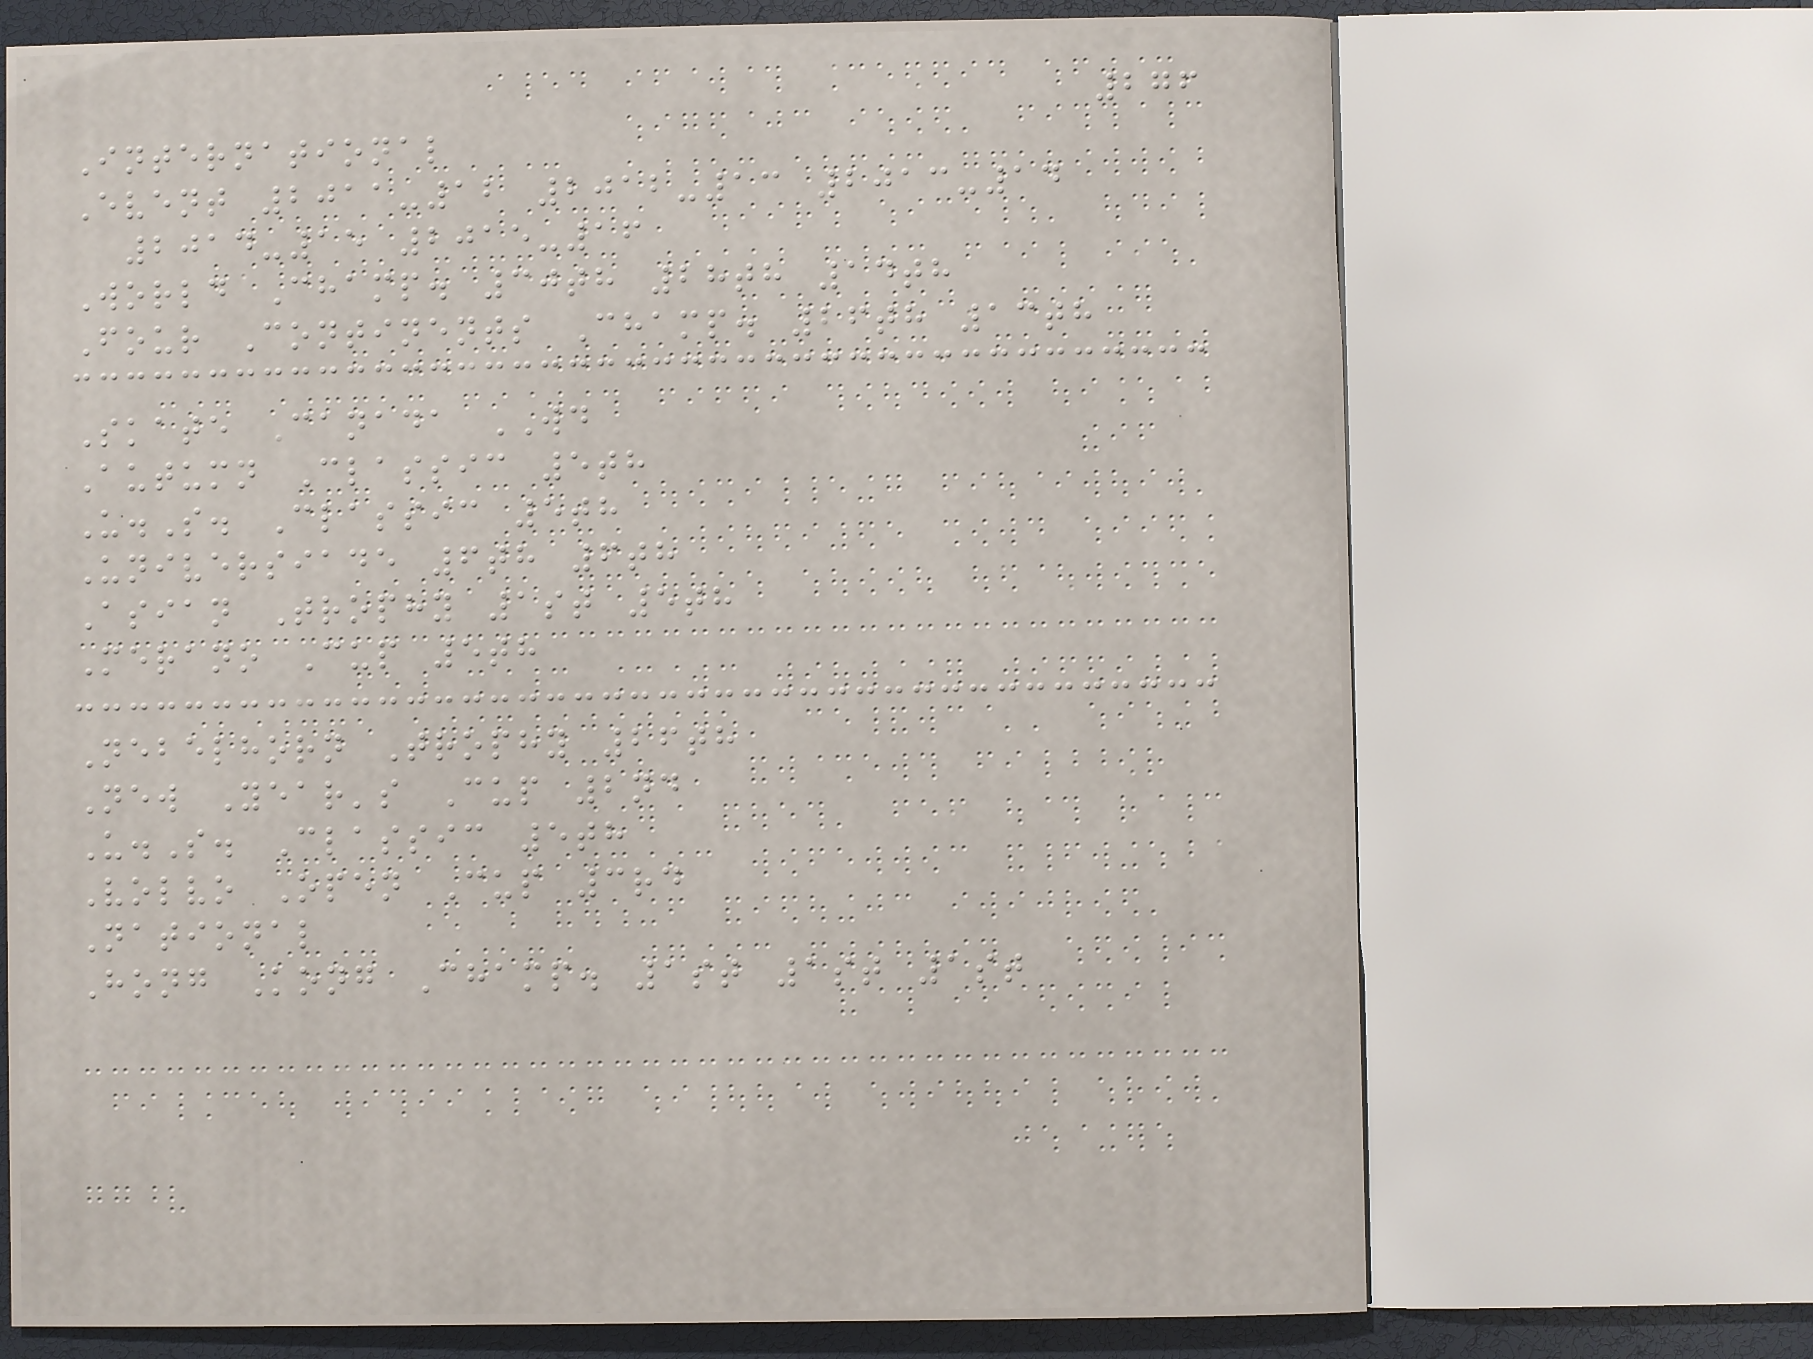276
International
Event 2011-12 2012-13 2013-14
2014-15 2015-16
World Champ. 30th 28th 14th
Four Continents Champ. 26th 13th
Skate Canada WD
Autumn Classic 5th
U.S. Classic 5th
Universiade 6th 6th
Asian Trophy 1st 5th
Merano Cup 5th
Nebelhorn Trophy 26th
New Year's Cup 2nd
U.S. Classic 5th
Volvo Open Cup 3rd
National
Hong Kong Champ. 1st 1st 1st
